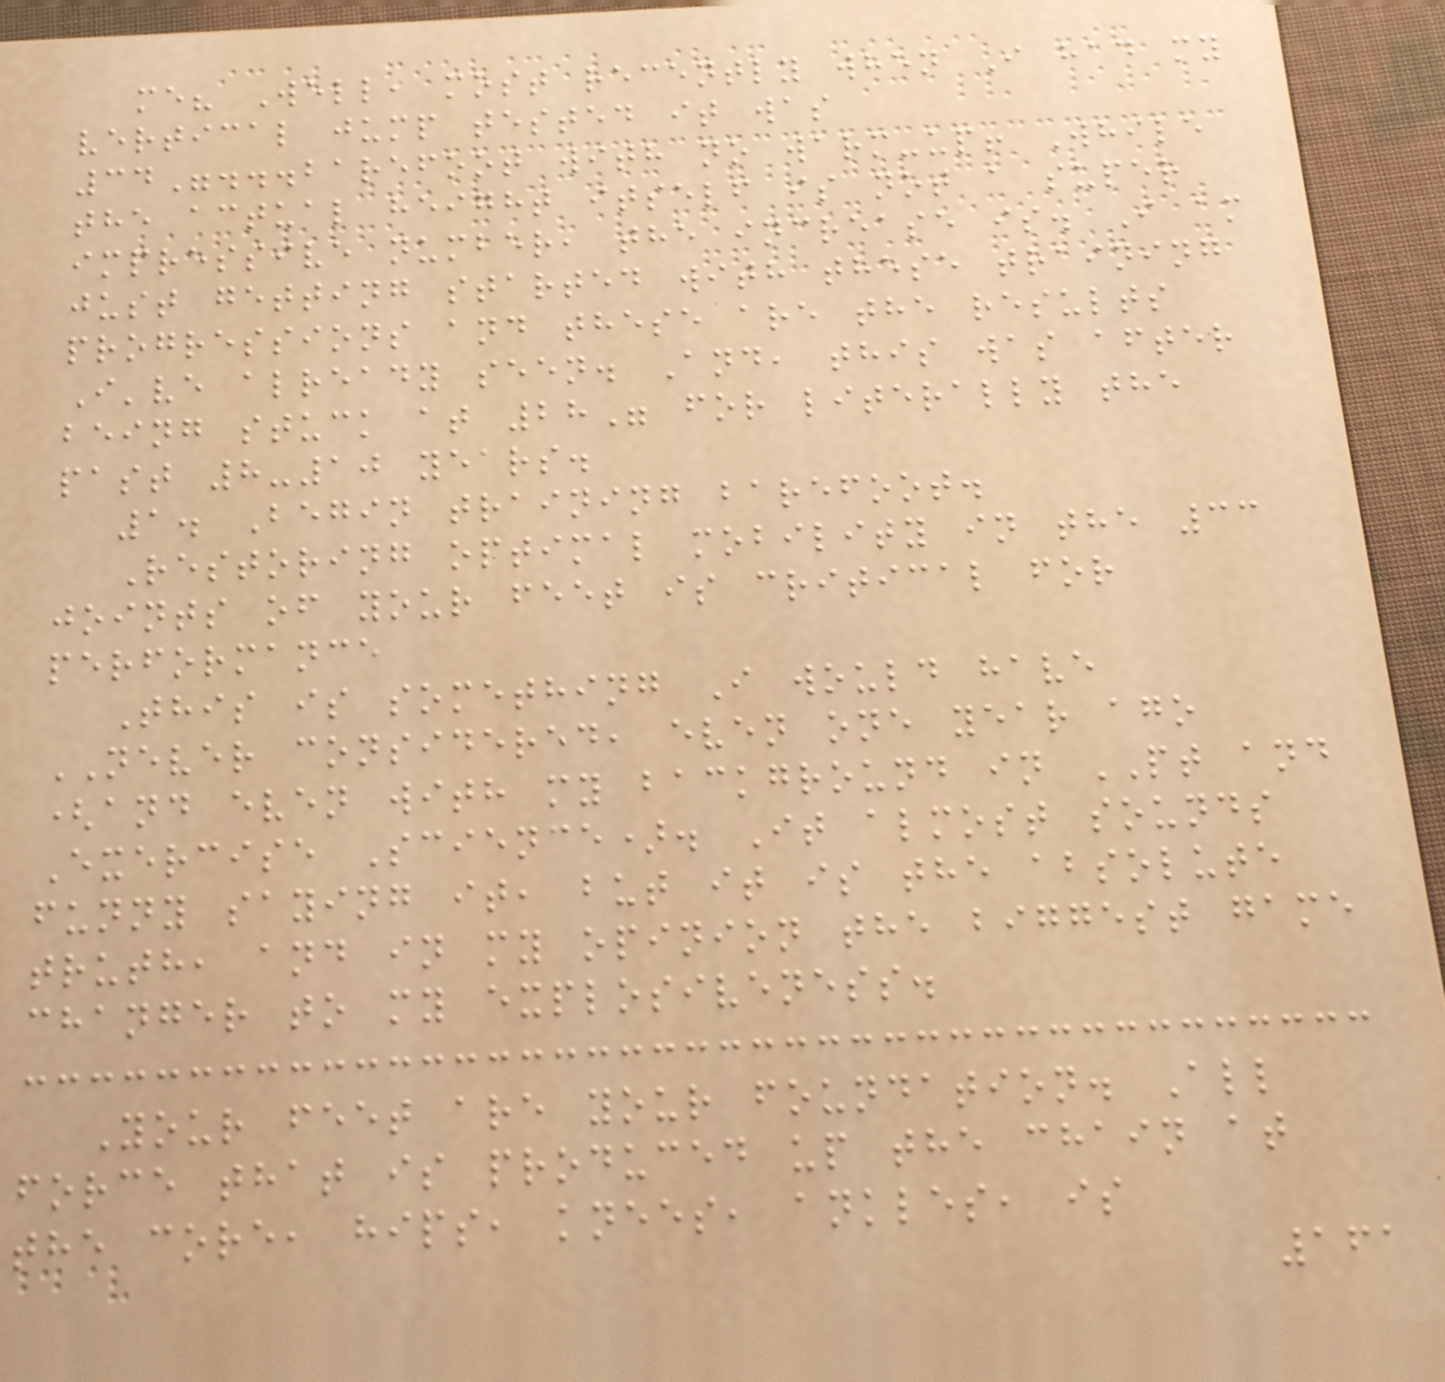me? Well, most recently when I had my
vertical jump tested it was
34"...barefoot with no warm-up! While
the actual height itself is not a super
impressive number, the increase is. I am
just getting started with these training
progressions and these are the results
I've already seen. And, this was after
being stuck at 28" for literally the
past 8-10 years.
1. Begin training barefoot.
Restoring optimal mobility in the 33
joints of your feet is critical for
performance
This is something I would have
NEVER considered, even one year ago
(and even with my background in PT and
Exercise Science). It almost sounds
funny saying it, but it is the absolute
truth, and in my opinion the biggest game
changer to my explosiveness.
Your feet are your foundation. All
force that is produced up the chain at
the core, hips, knees, ankles, is
161
